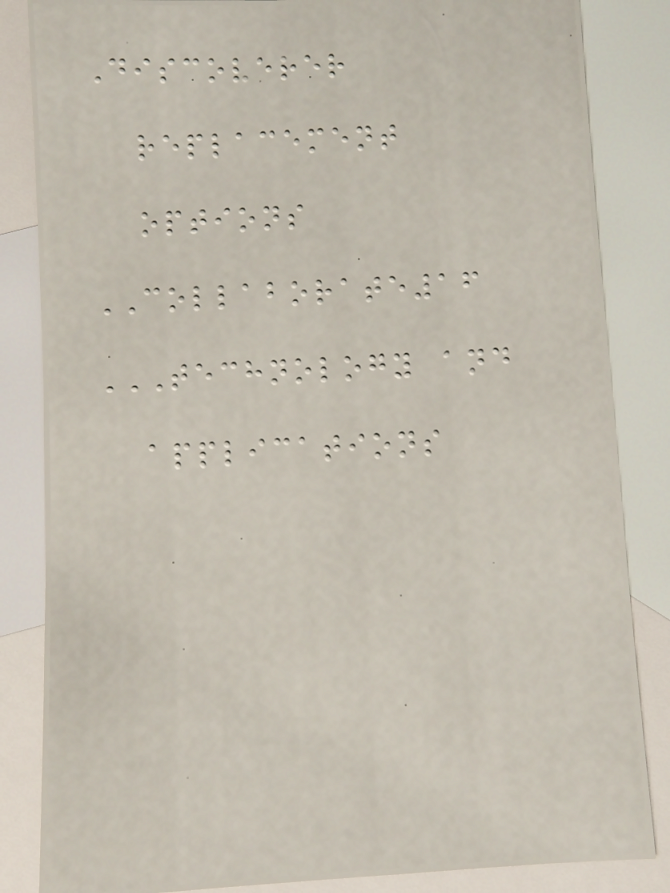Discoverer
replacement
options
COLLABORATE16
TECHNOLOGY AND
APPLICATIONS
